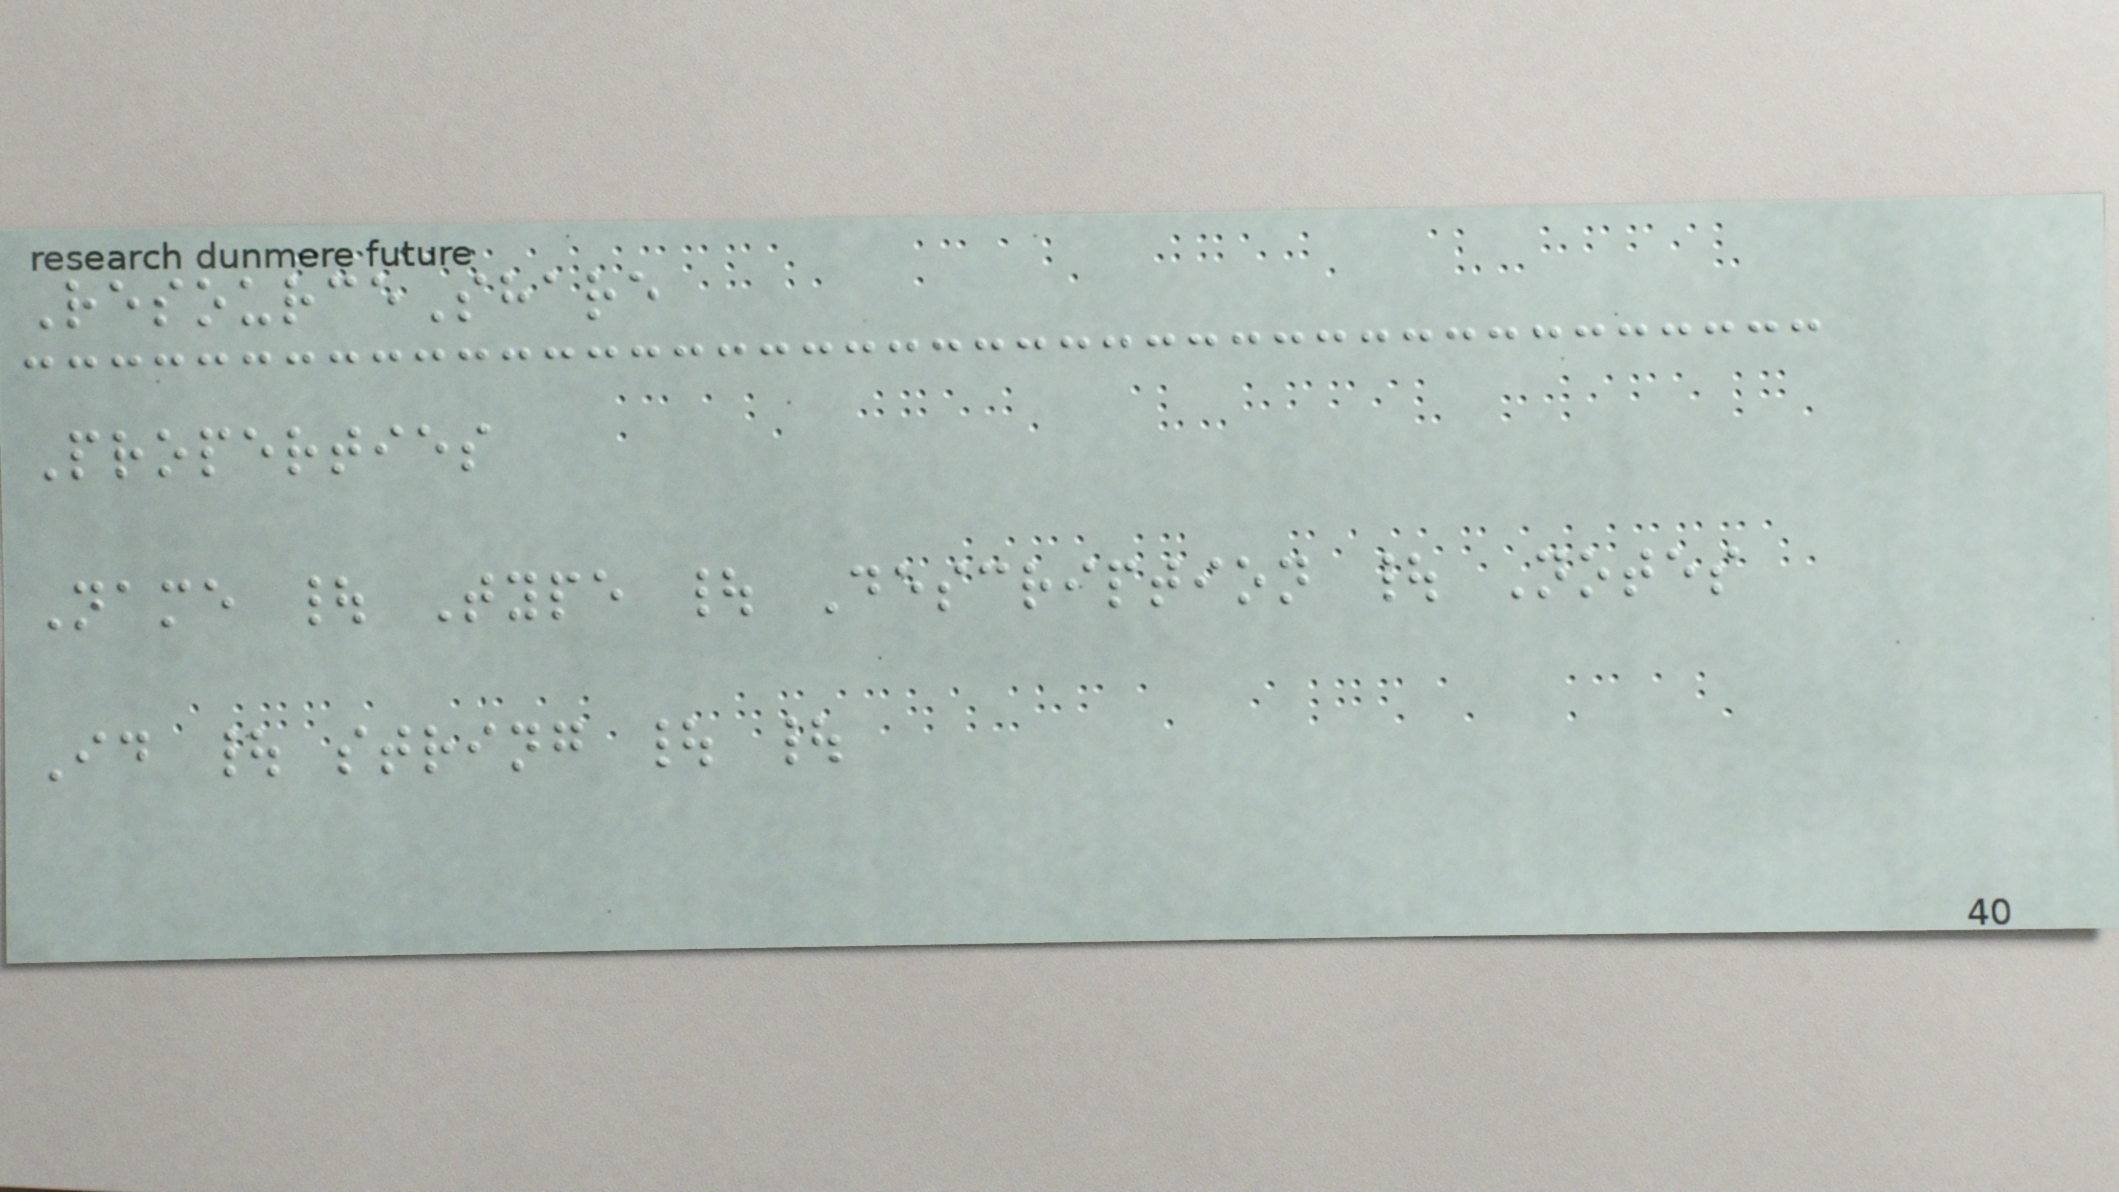ResourceShare
Properties
Name | Type | Description | Notes
Id | string | |
